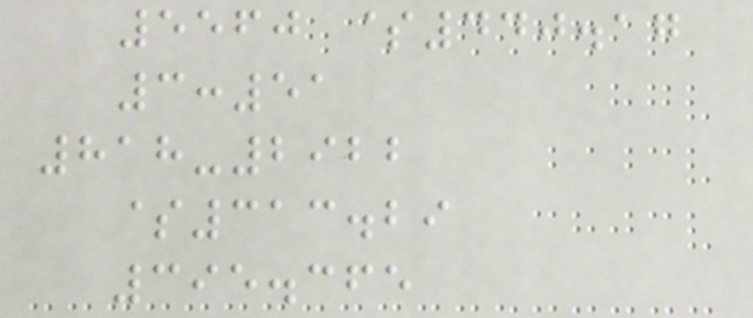5560 $440.17
3:51
818-2922
$313.29
395.365
